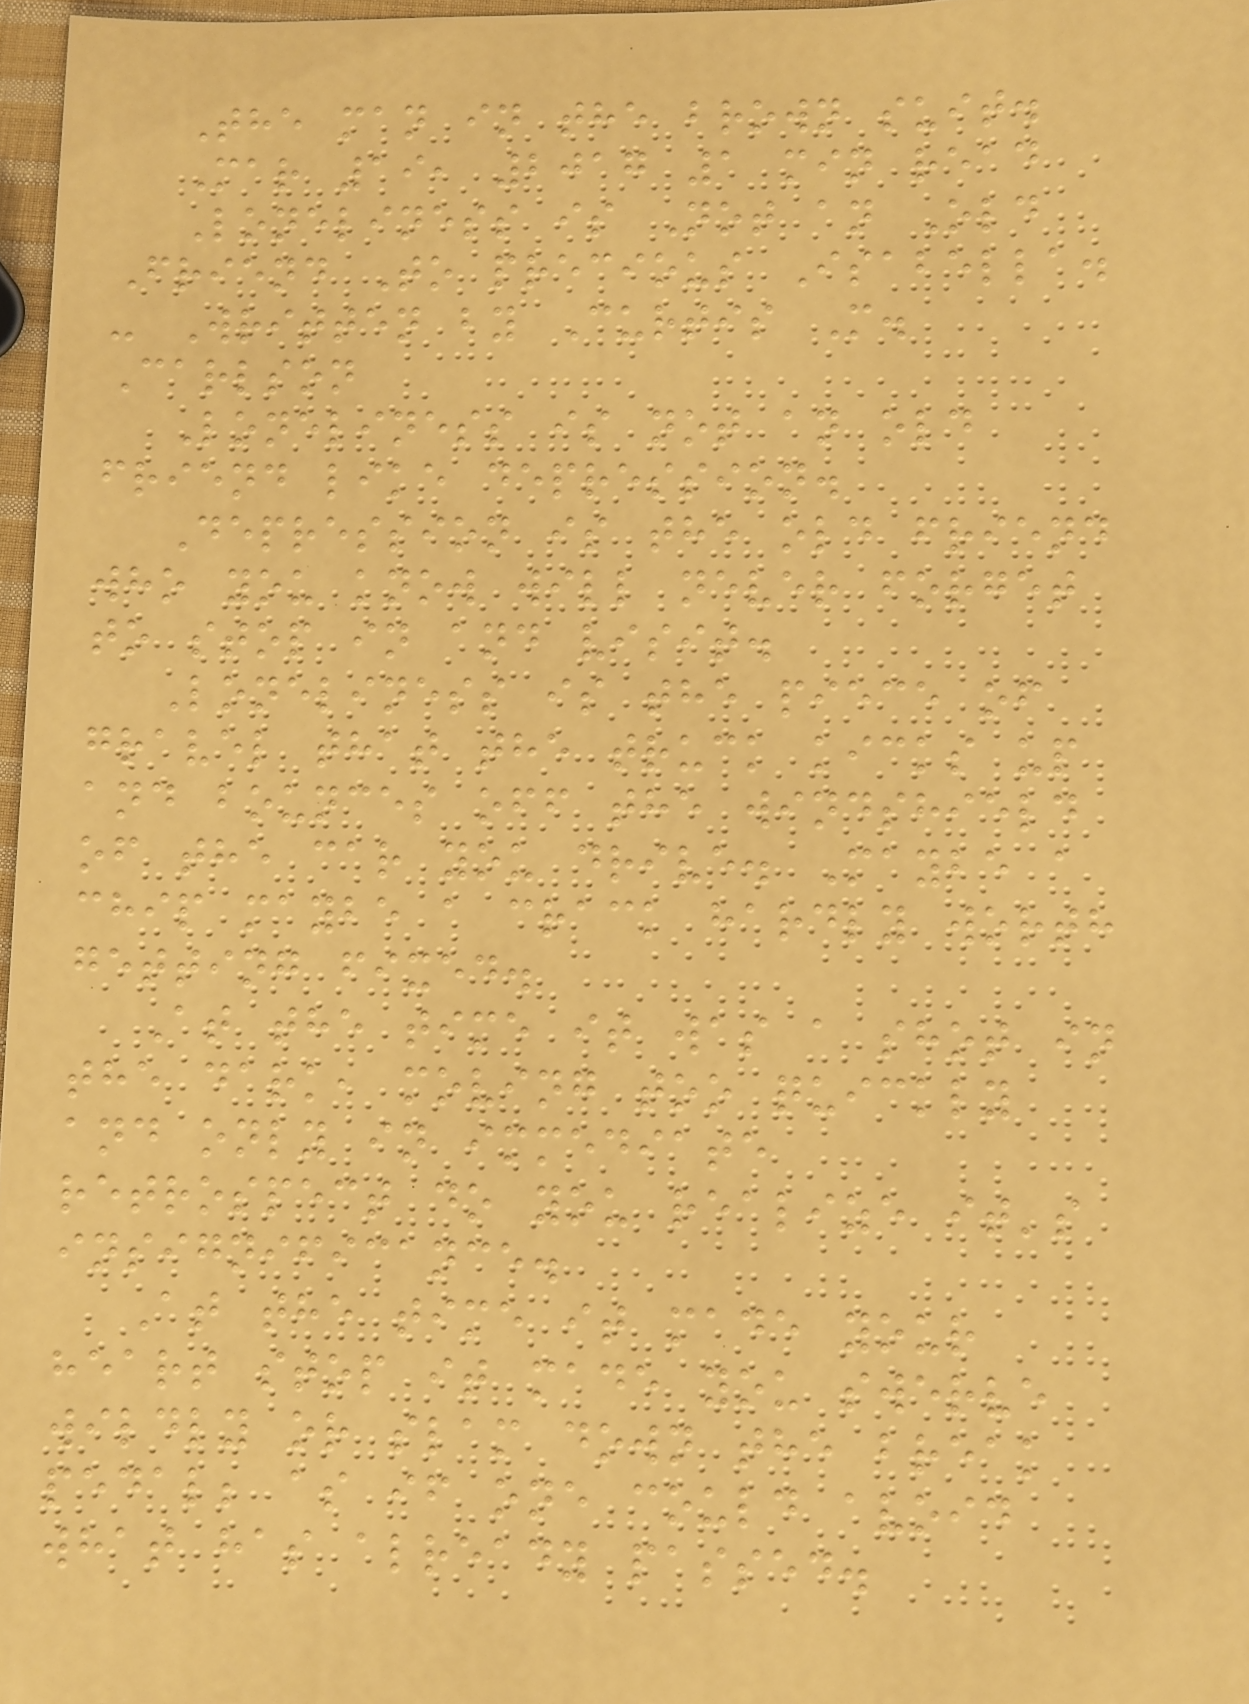The man in the brown suit.
Mar 19, 2017 1 min read
Loneliness is Not an Old
Friend To precious Isabella.
- Written by Curtis M.
Carlson
Loneliness is not an old
friend like depression.
Depression is the old friend
who you know will never forget
to stop in and visit.
Loneliness is the piece of
gravel that the truck kicks up
and bounces off the windshield
of the car you drive. Maybe a
chip maybe a crack hardly worth
getting fixed.
At the time it was a shot in
the dark, moving too quickly
and only in immediate
retrospect do you realize it's
insignificance.
At the time it made your
heart stop it made you swerve
wildly or slam down the break
pedal; as if one could avoid
what has already passed.
